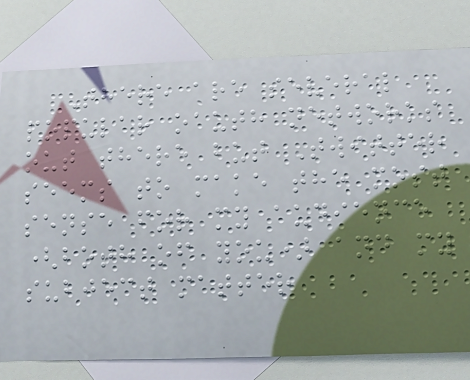There are several
popular oauth networks
out there but Twitter
seems to make the most
sense for my audience
(both of you) and my
subject matter
